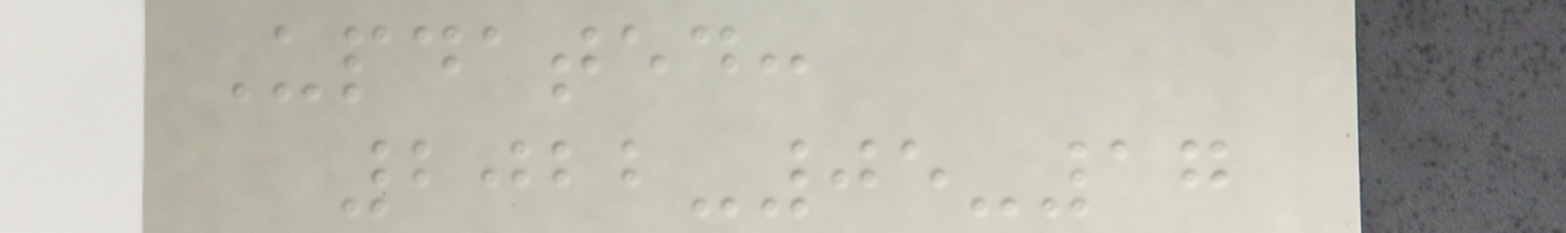Updated:
2022-05-17
